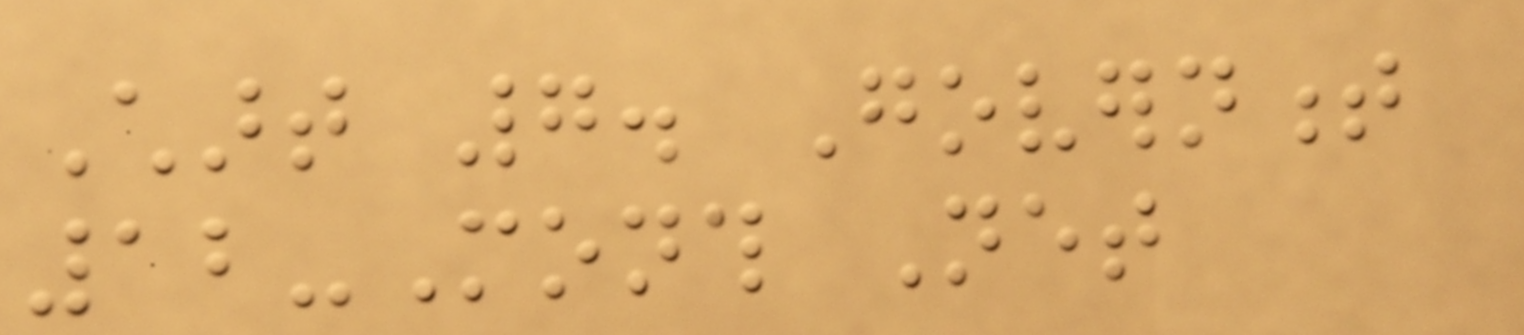Chart 7. Government
12-Month Net
